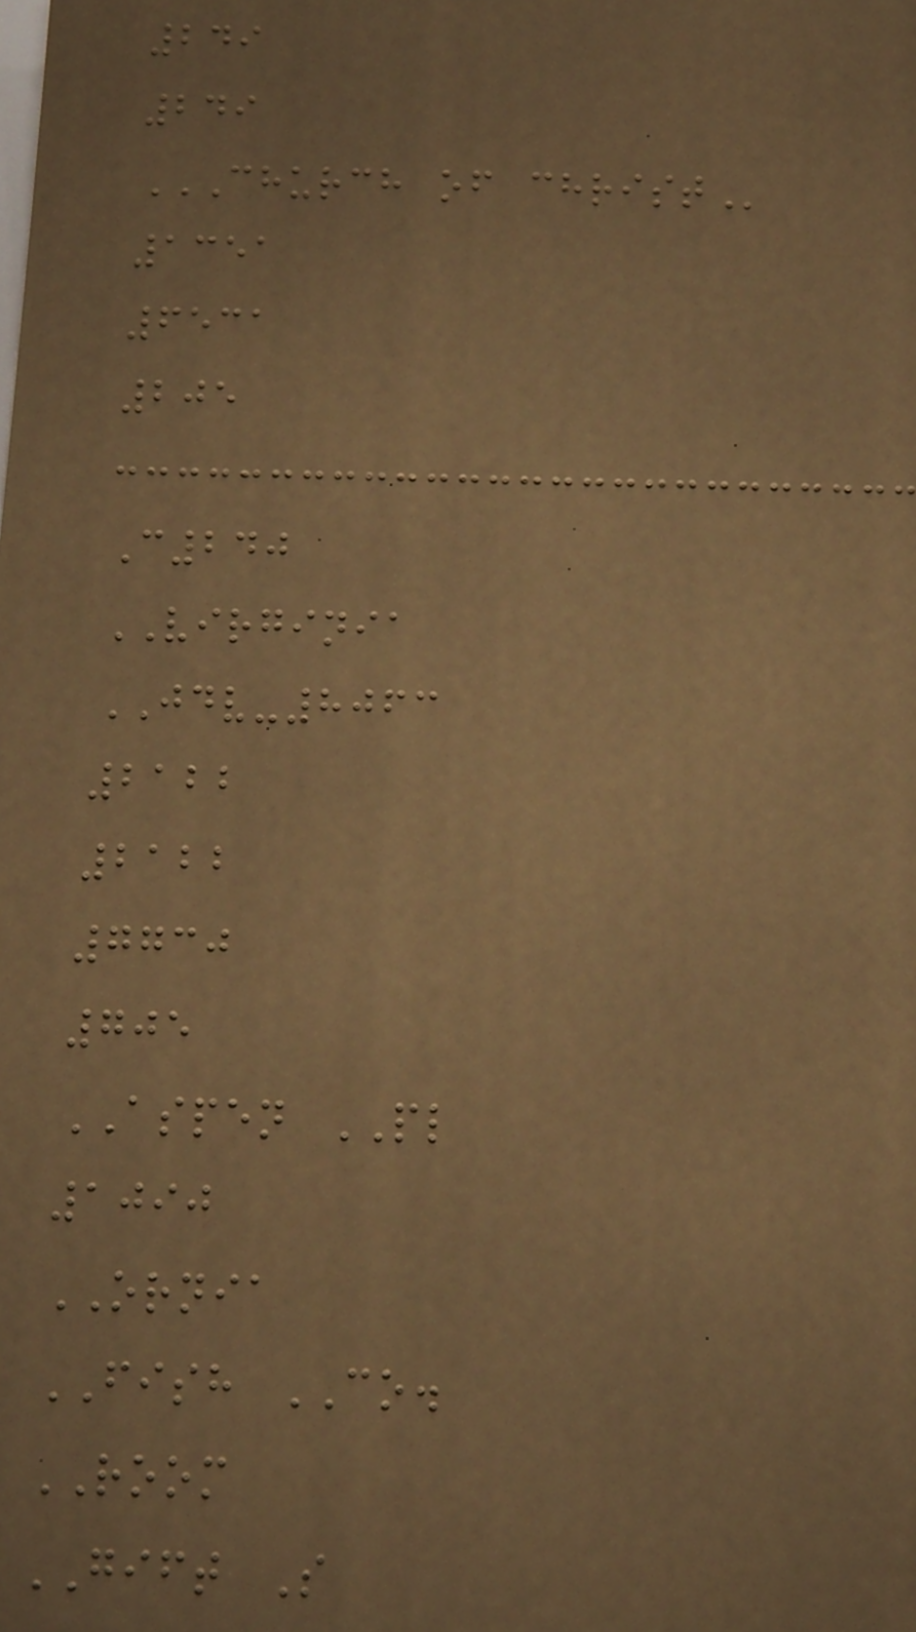249
249
CHURCH OF CHRIST
1351
6531
205
C240
VIRGINIA
JDV-8063
2122
2122
7730
705
ASPEN PL
1090
ORNIA
FISH CO.
ROOM
GIFT S
